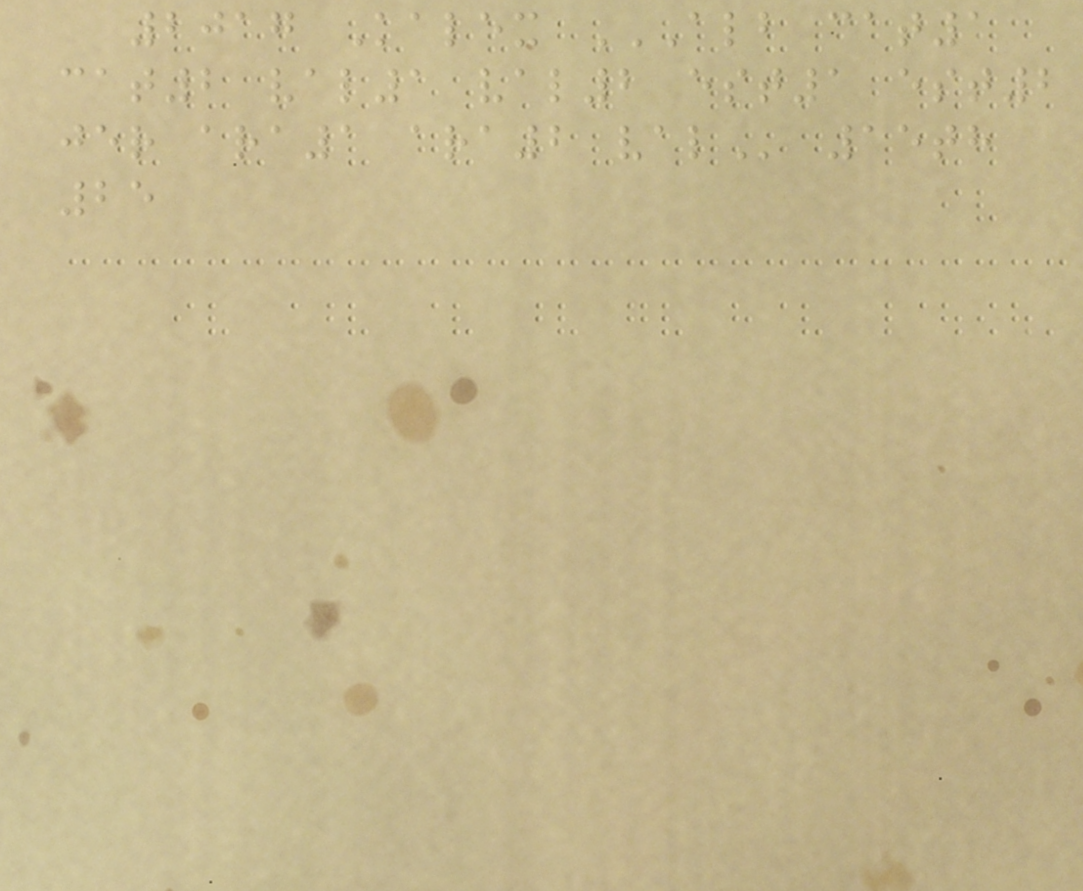2017 Kalex ALB CAT1
CAT2 VAL1 VAL2 EST1 EST2
JER ARA1 ARA2 VAL 15th
25
